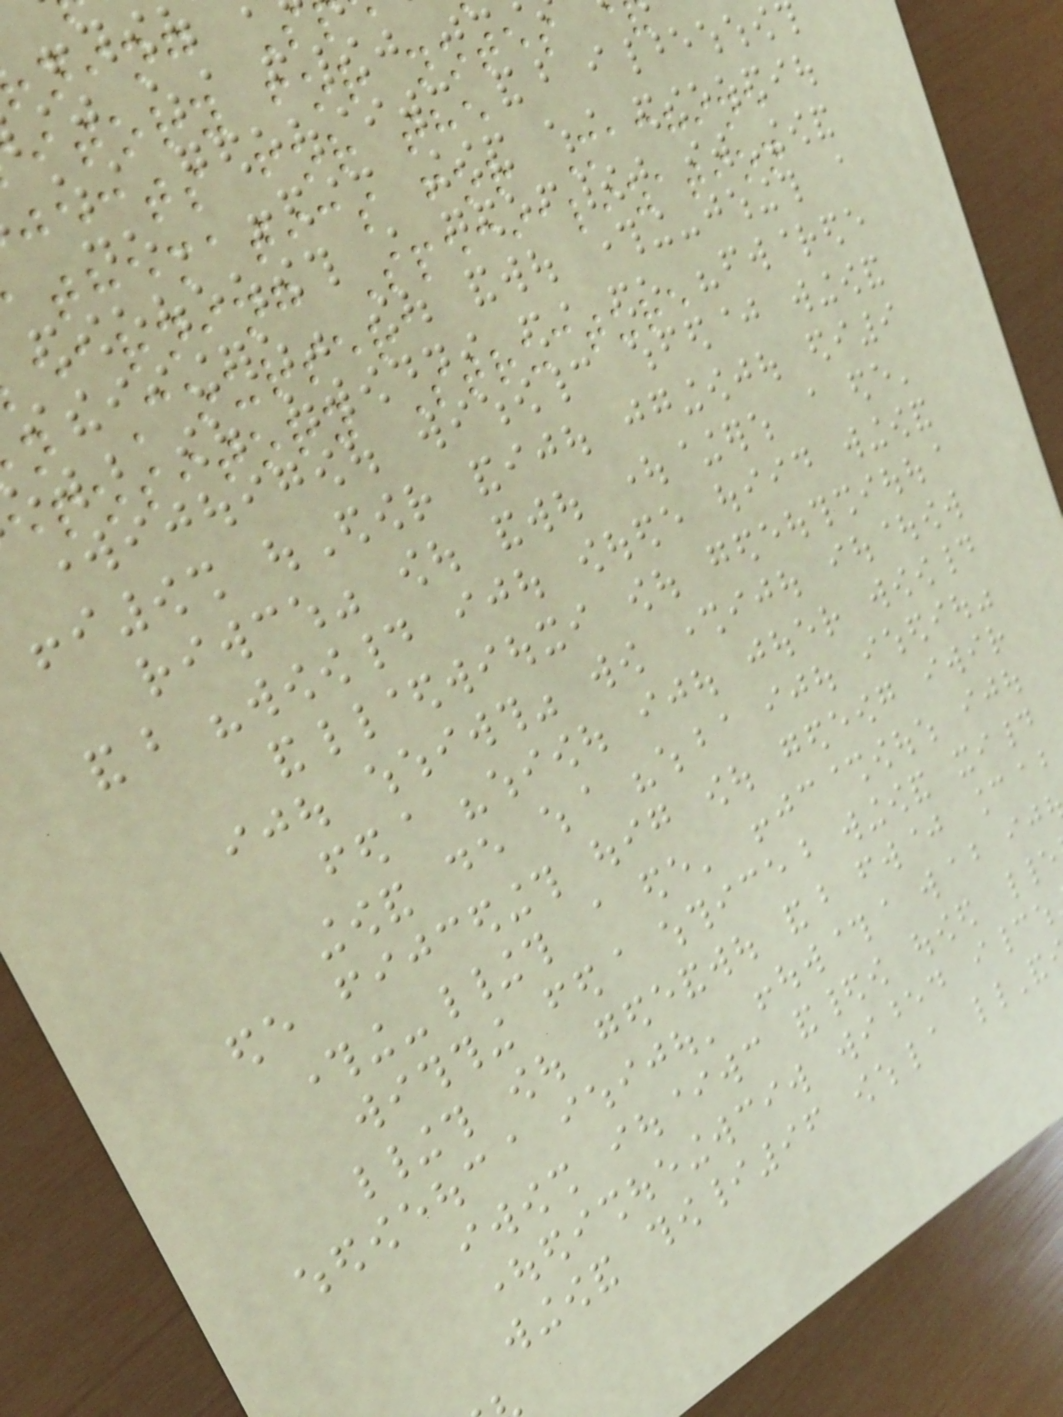ning S
itory for notes
jects for the
thematics for Machine
earning Specialization
n Coursera
epository Structure
